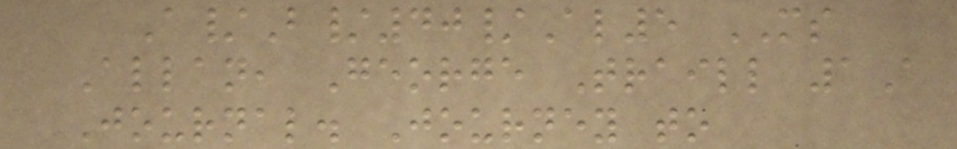A/B/40/Al5 MS
Allan, George Traill 1A
Journal. Journey to
